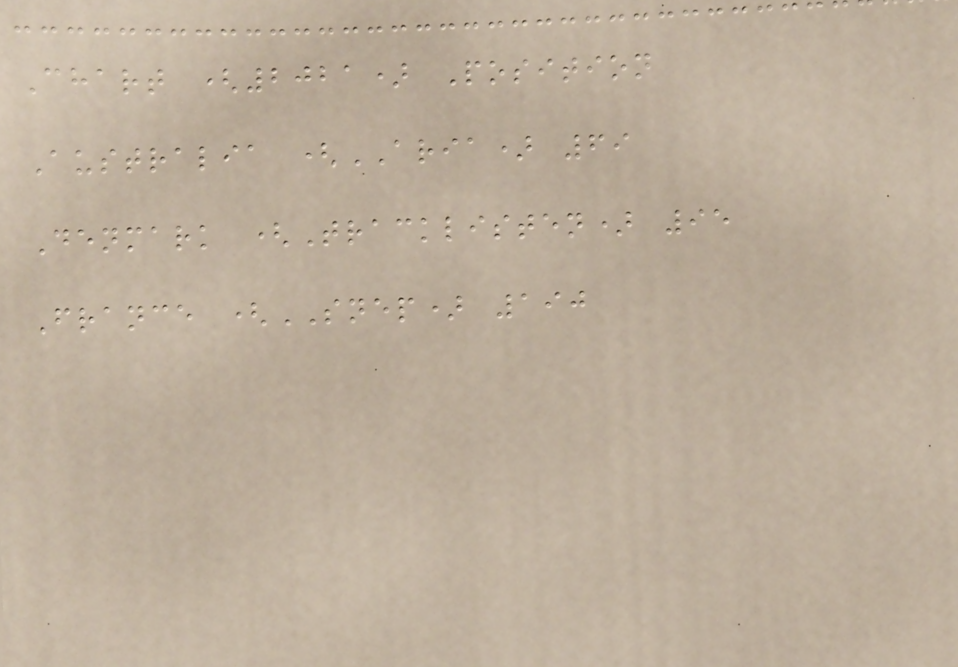Chart (2021) Position
Australia (ARIA) 69
Denmark (Tracklisten) 95
France (SNEP) 190
